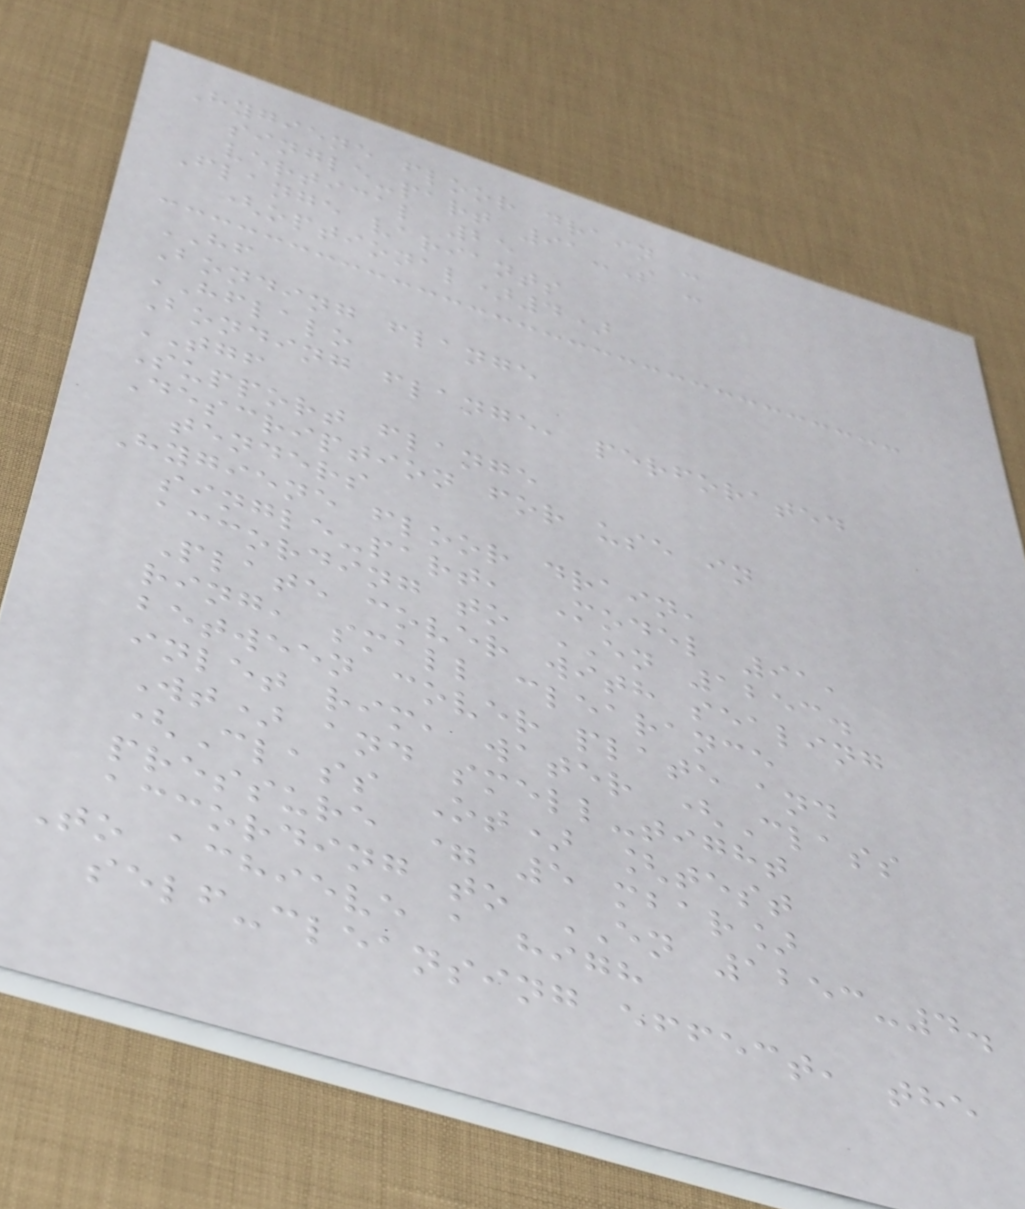Hygiene floor drain -
single-part 91-S -
vertical 25
Flange variants
(optional)4)
HF
Bonding flange
HFLALO
Bonding flange, perforated
TGF
Support flange
Description for use in
tenders
Hygiene floor drain,
single-part, Model 91,
according to EN 1253.
Plate cover with sealing
ring, small clearance
between cover plate and
inlet rim, water (Class
Wt) and smell-tight
(Class Ot) [test
pressure = 5 mbar]
according to EN 1253-4.
To achieve a high
self-cleansing effect, the
